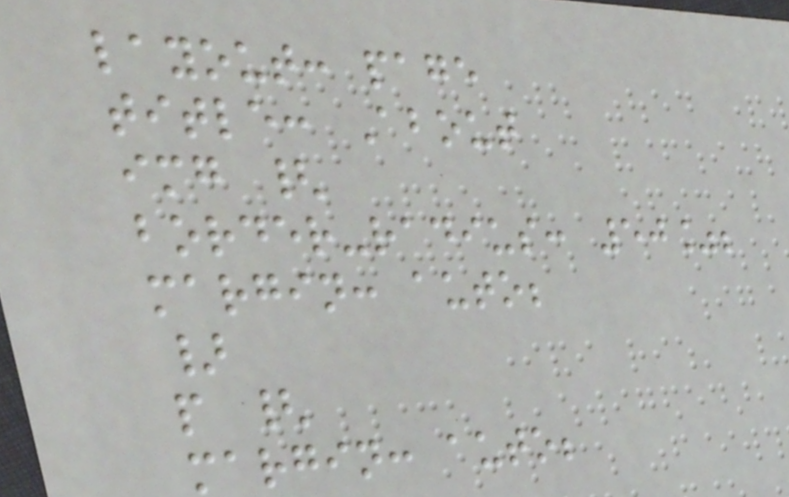layout: page
title: About
img {
border-radius: 50%;
margin: auto;
}
p {
margin: auto;
